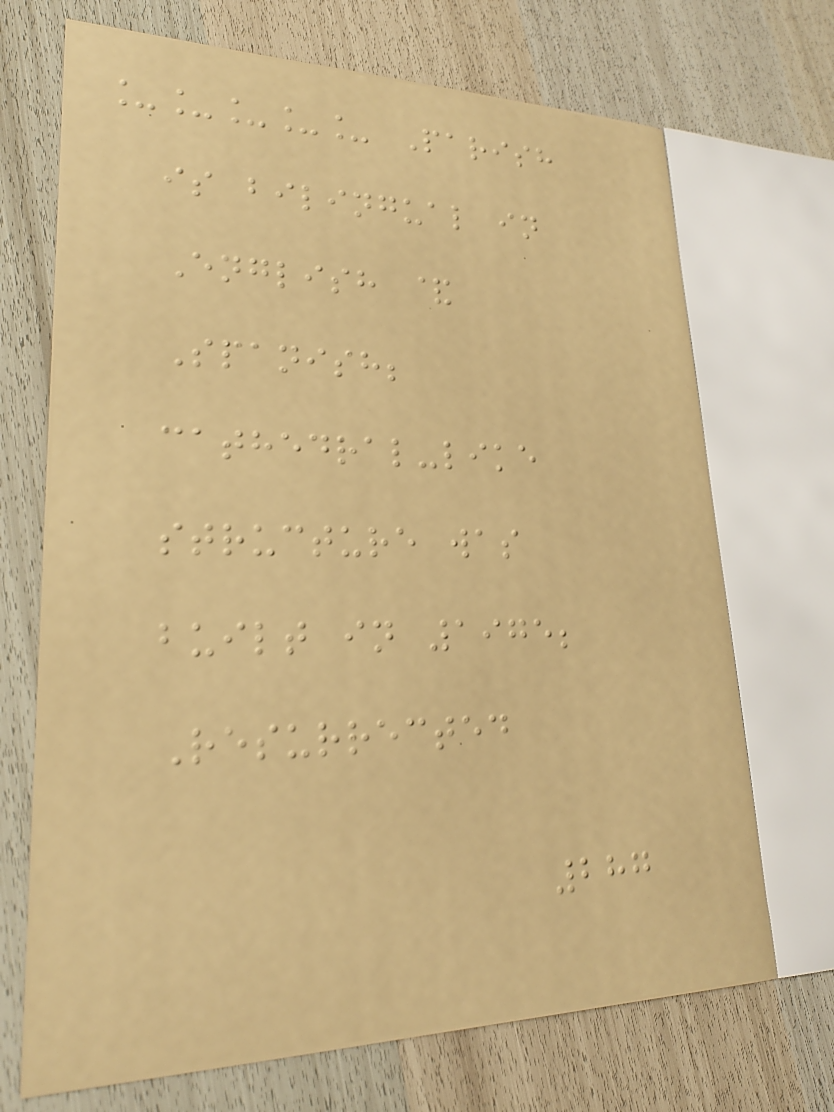_____ Parish
is bilingual in
English &
Spanish;
cathedral-like
structure was
built in 1975;
Resurrected
287
